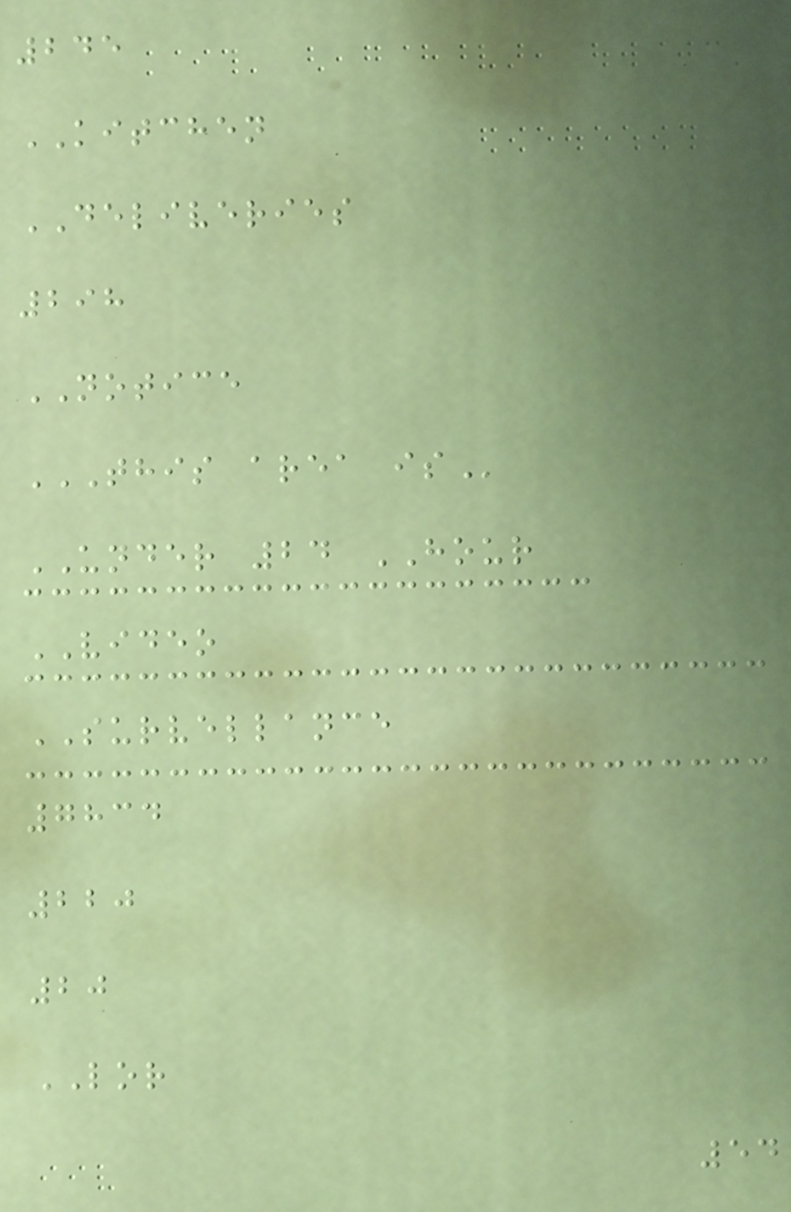245
KITCHEN
DELIVERIES
298
NOTICE
THIS AREA IS
UNDER 24 HOUR
VIDEO
SURVELLANCE
7834
220
20
LOR
54
